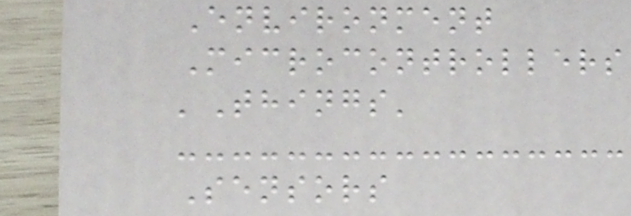Environment
Microcontrollers
'Things'
Sensors
